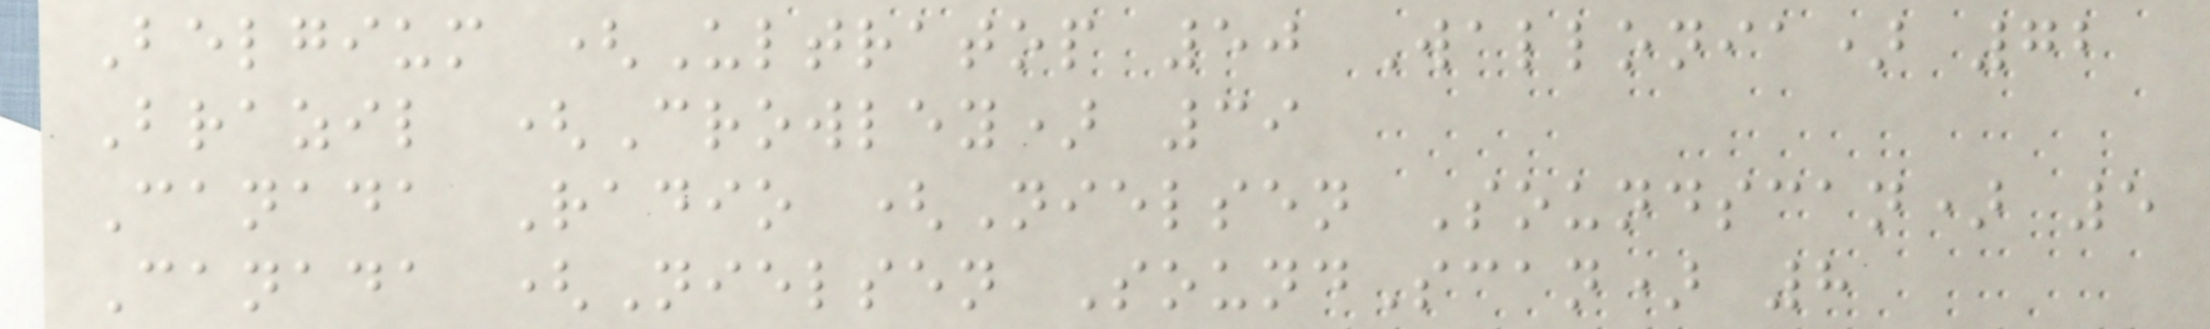Belgium (Ultratop 50 Wallonia) 72
Brazil (Crowley) 39
Canada Radio (Nielsen Soundscan) 5
Canada (Nielsen SoundScan) 8
